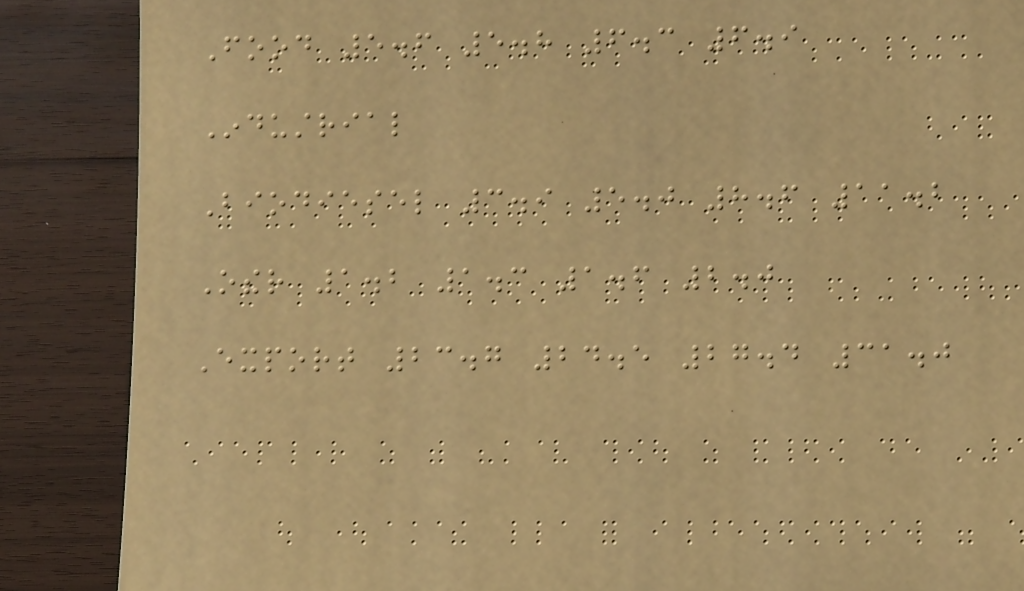Food 5.6 5.8 6.3 6.9
Industrial
Biodiesel 3.9 5.0 8.6 11.2
Other 1.2 1.3 1.6 2.0
Export 23.7 24.5 27.4 31.0
